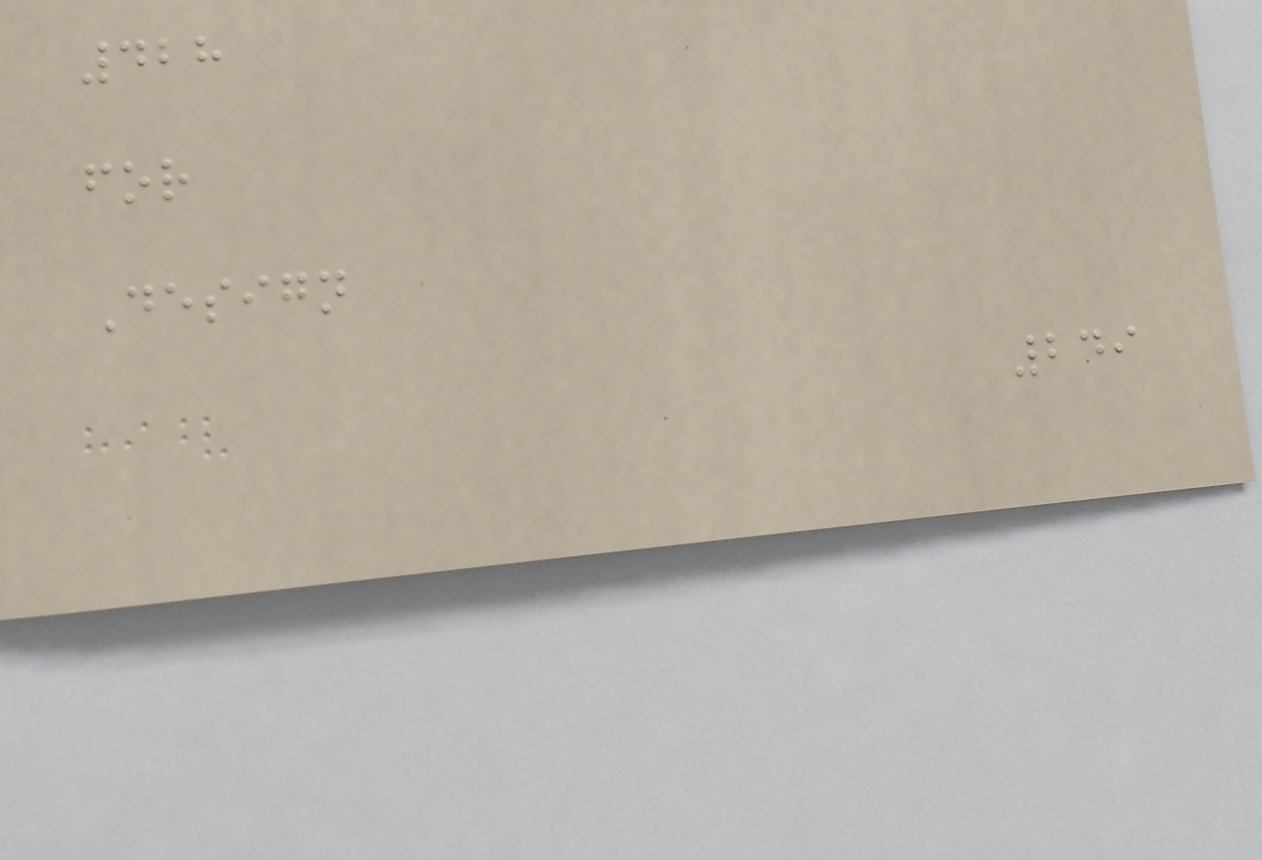428
for
Design
249
